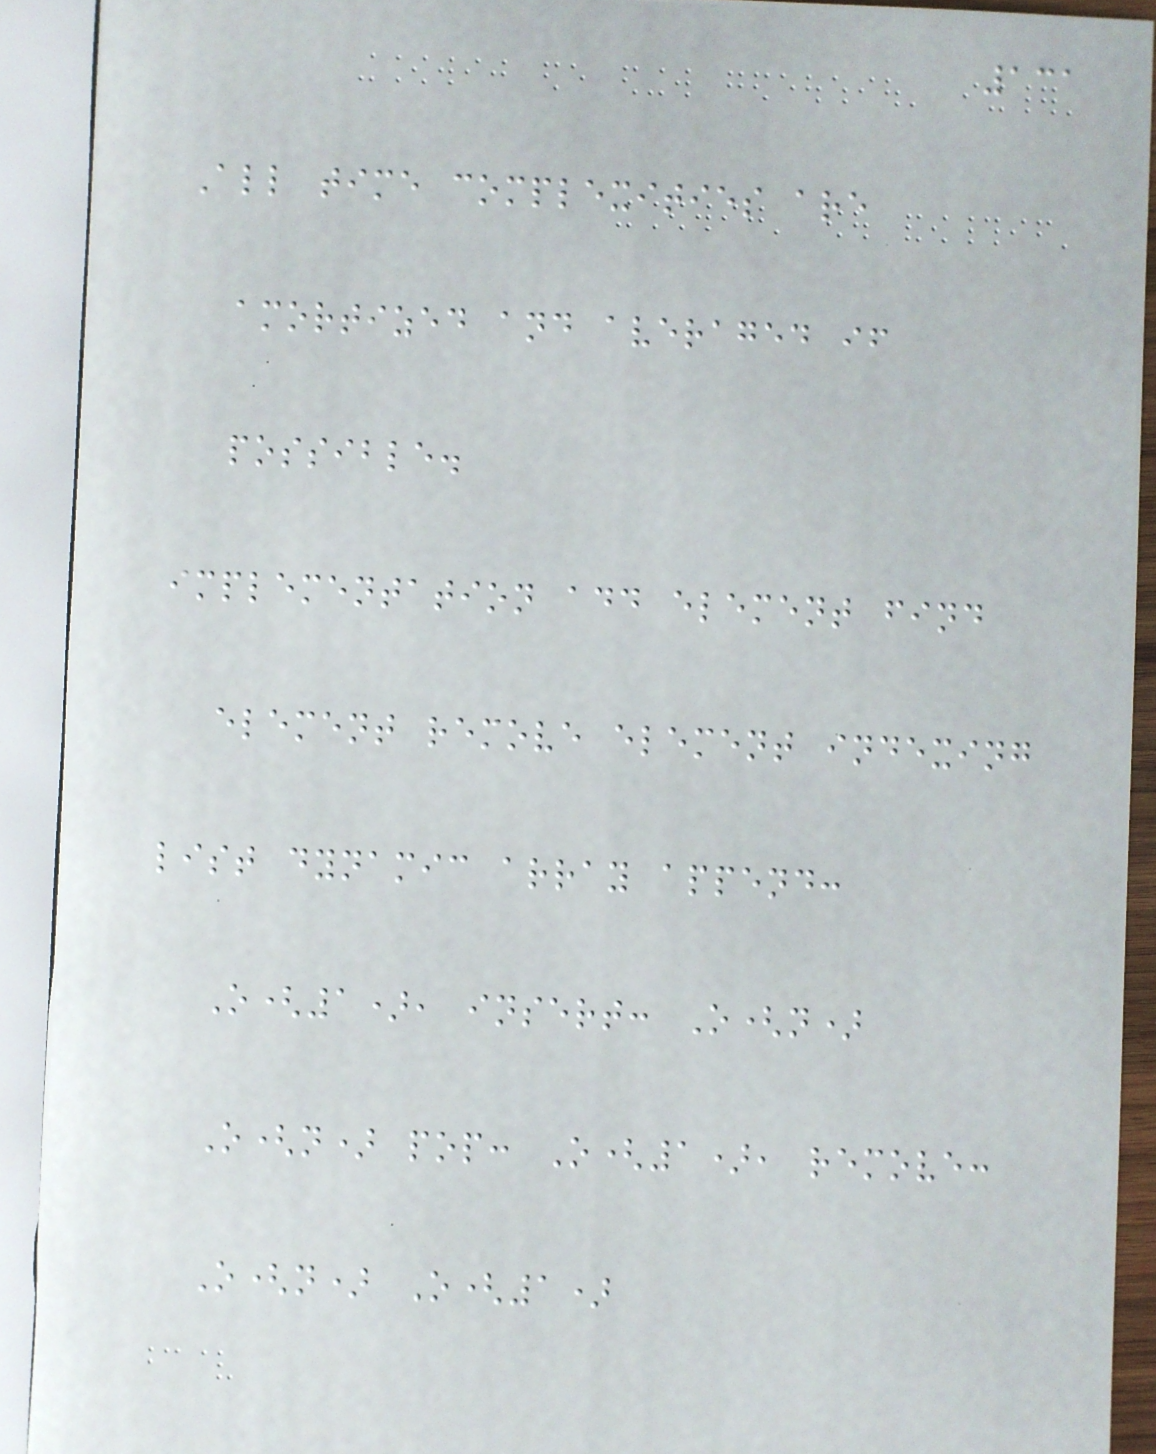131
All time complexities are
amortized and averaged if
possible.
implementation add element find
element remove element indexing
list dynamic array append:
O(1), insert: O(n)
O(n) pop: O(1), remove:
O(n) O(1)
